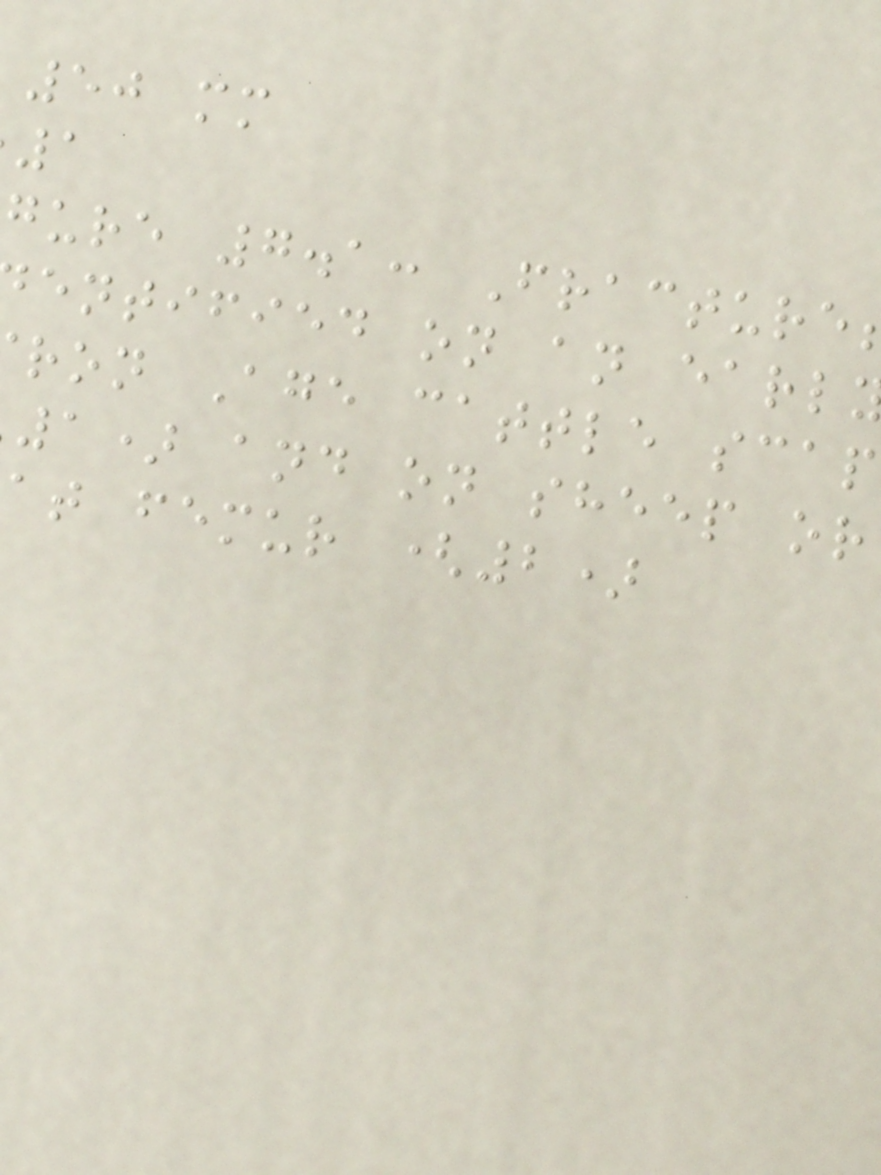50 mm
gure 7.1: Fracture
entified on an earl
ron Age cattle scap
1) and on sheep or
at femur (2)
